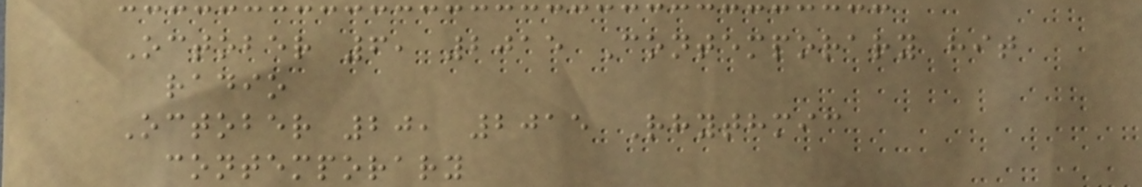October 6, 2015 Contemporary hit
radio
October 20, 2015 Rhythmic
contemporary
